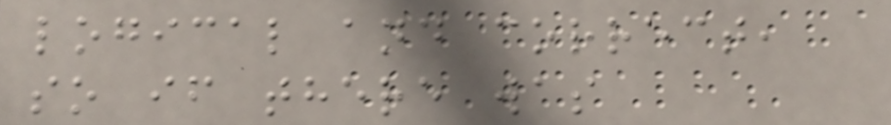logical and correct,
so if there was
